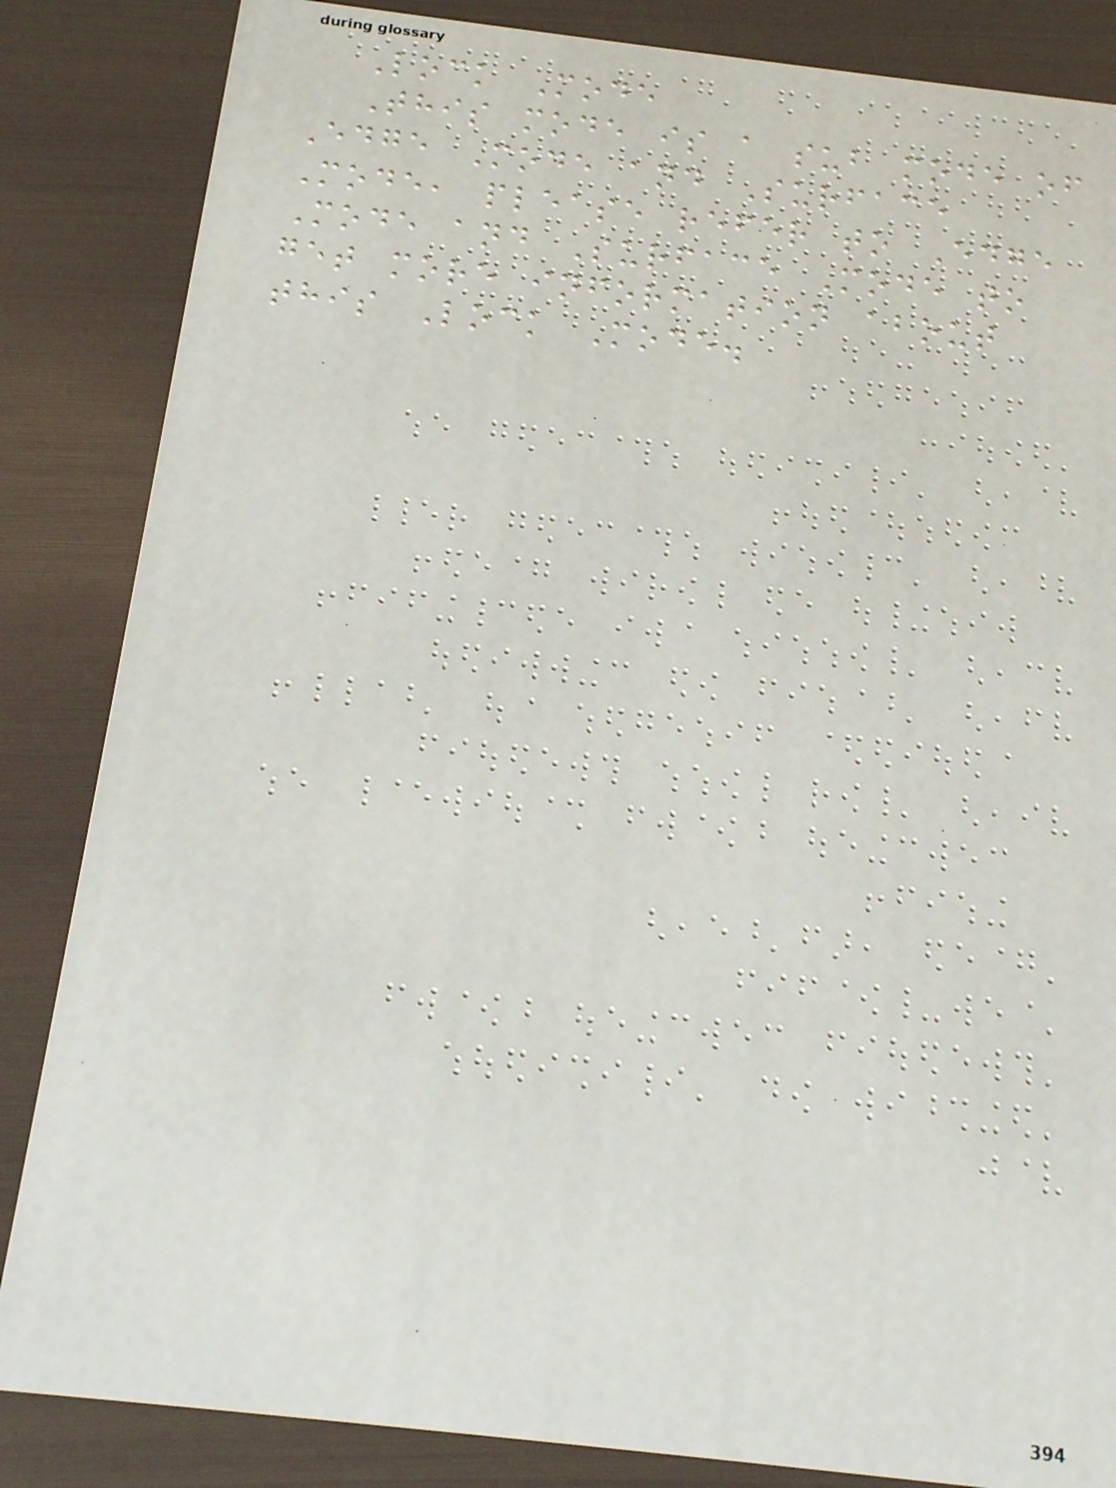Lock Mode
This mode is a sub mode of
Edge Mode and Surface
Mode, please refer to Edge
Mode and Surface Mode to
get more information about
this Lock Mode.
